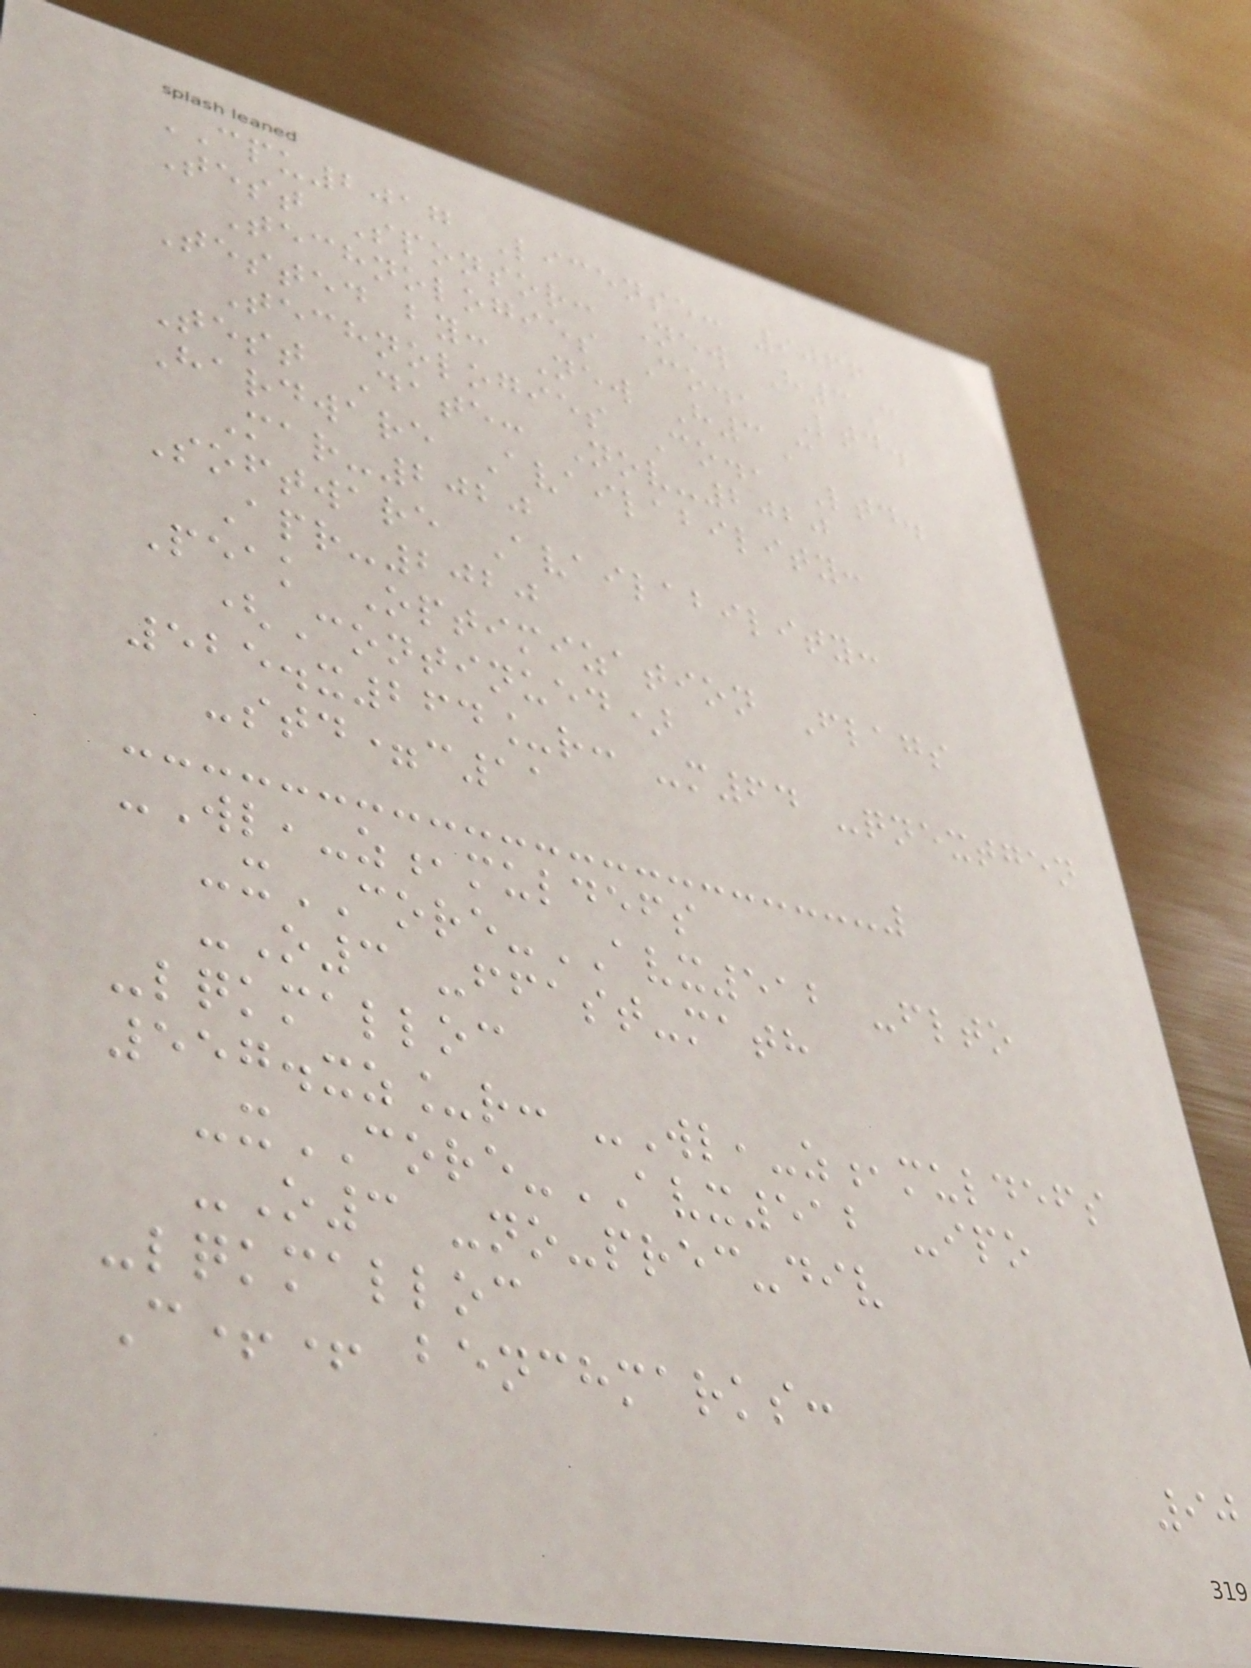CPU2017 License: 9066
Test Sponsor: New H3C
Technologies Co., Ltd.
Tested by: New H3C
Technologies Co., Ltd.
Test Date: Nov-2020
Hardware Availability:
Mar-2020
Software Availability:
Apr-2020
Peak Optimization Flags
(Continued)
525.x264_r: -m64 -qnextgen
-std=c11
-Wl,-z,muldefs
-xCORE-AVX512 -flto
-O3 -ffast-math
-lqkmalloc
557.xz_r: -Wl,-z,muldefs
-xCORE-AVX512 -ipo
-O3 -no-prec-div
-lqkmalloc
C++ benchmarks:
90
